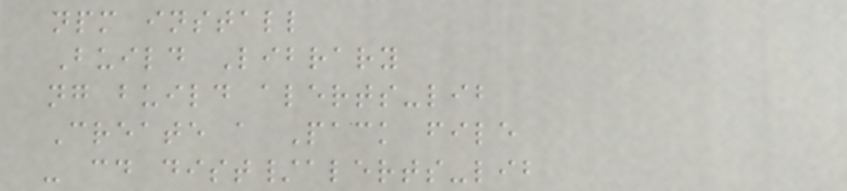npm install
Build Library
ng build alerts-lib
Create a Pack file
- cd dist/alerts-lib
